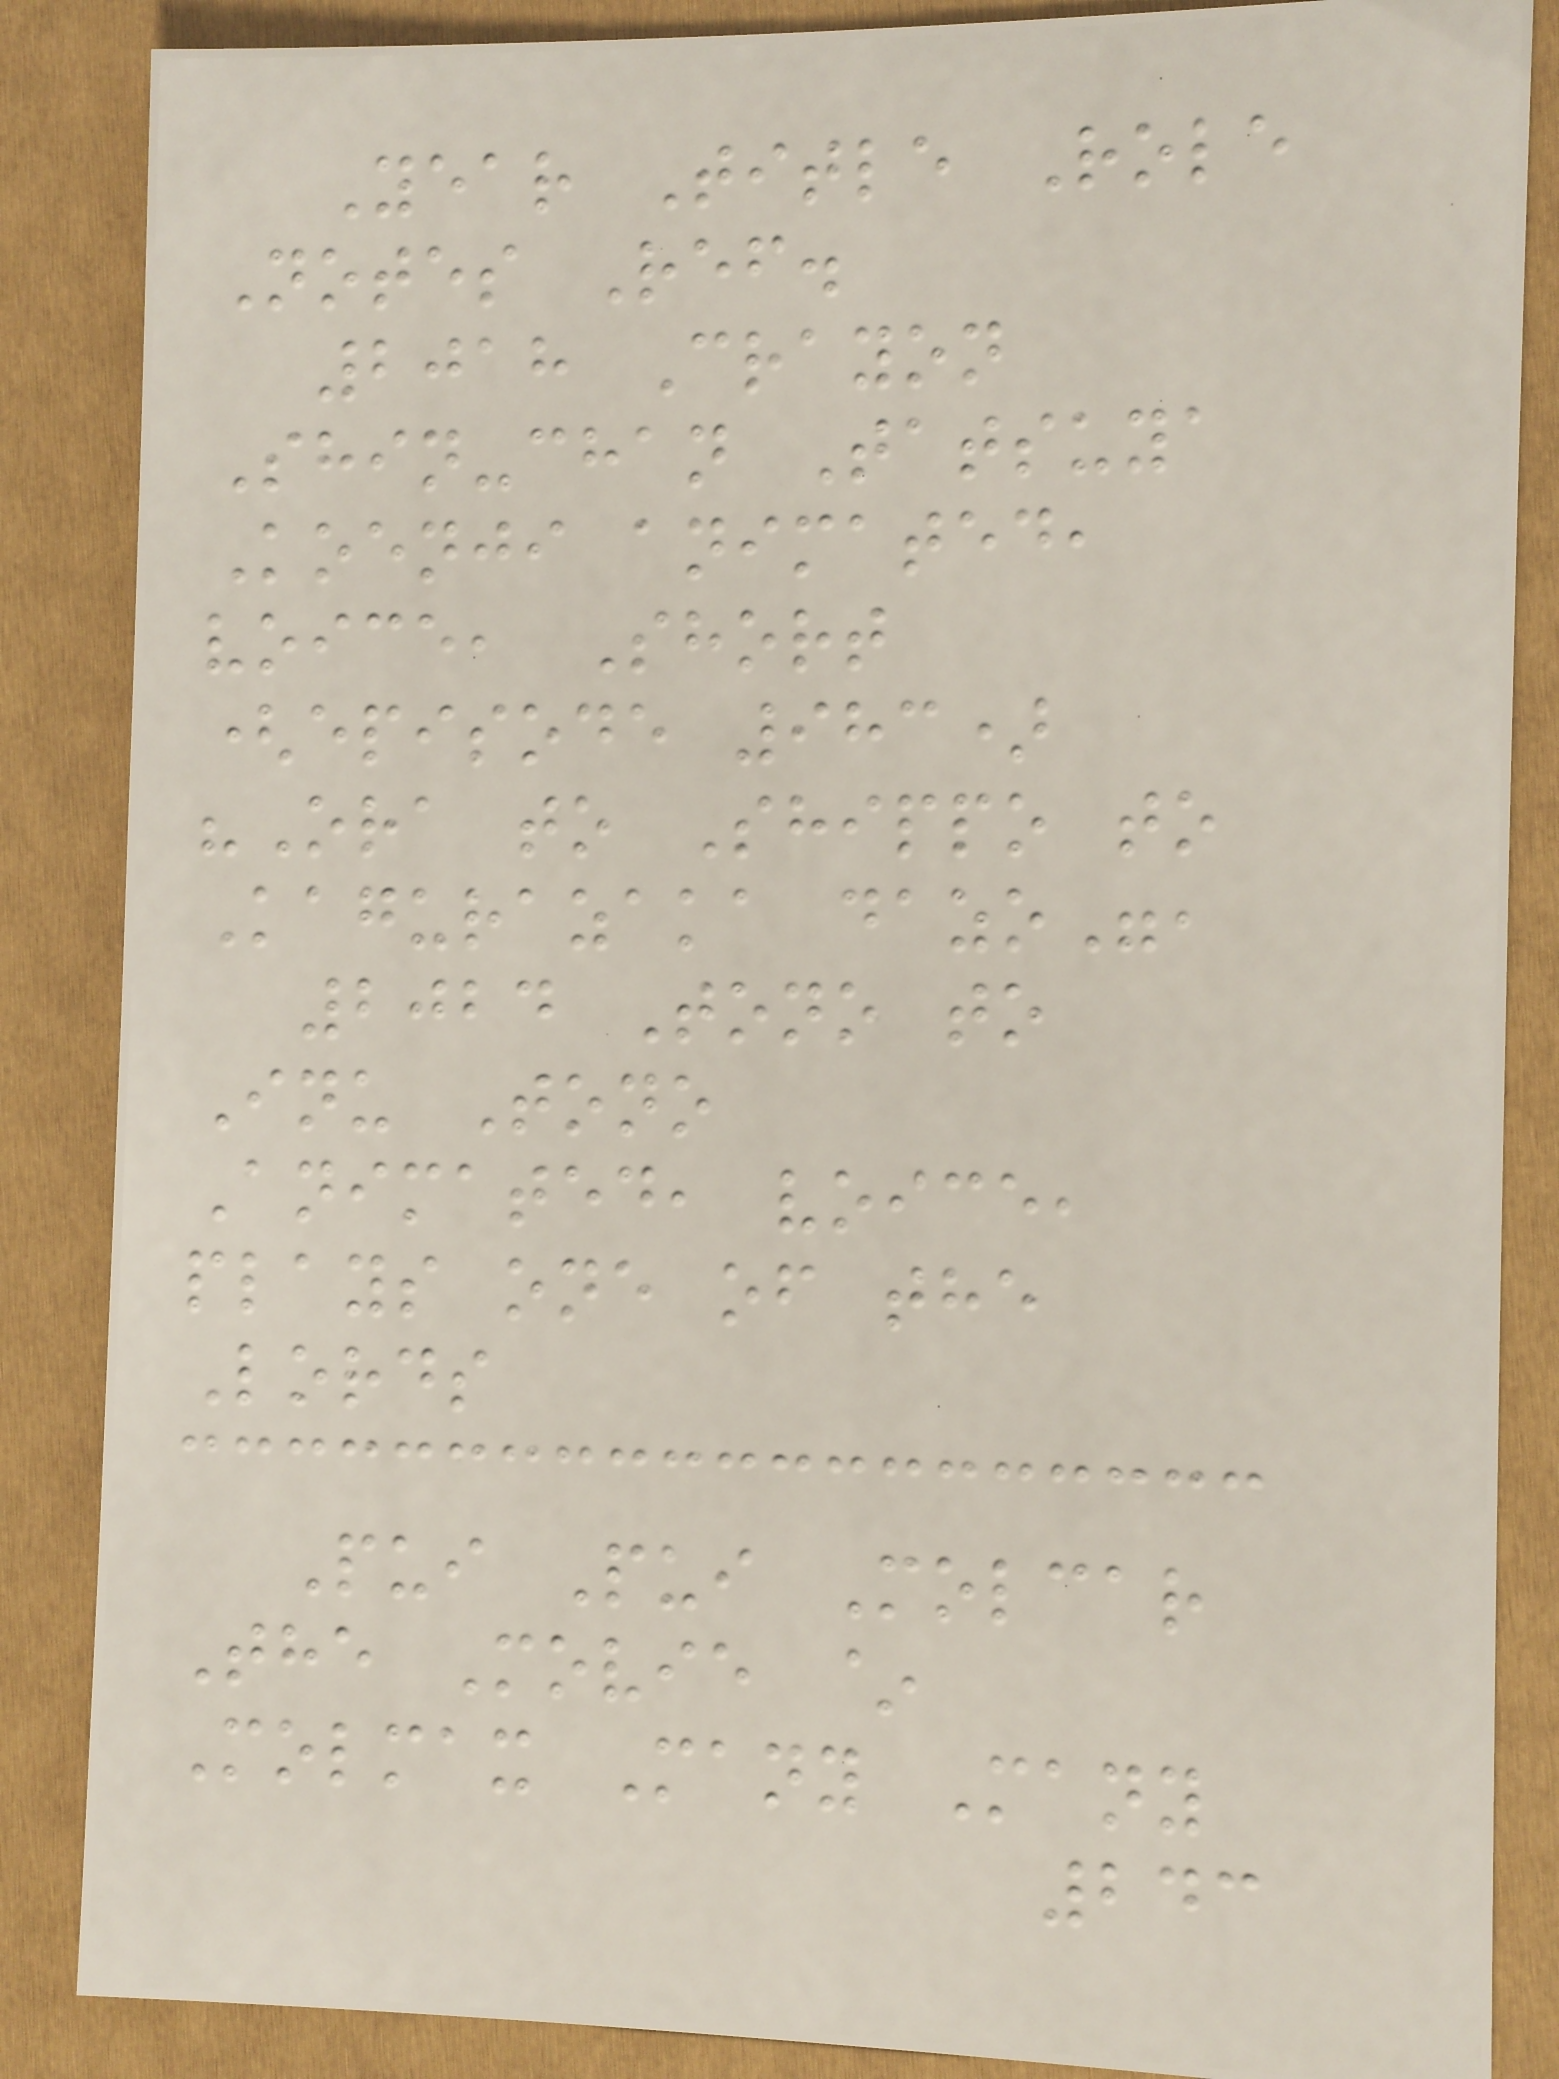Year Title Role
Notes Ref.
2018 Crayon
Shin-chan Tatsuya
Koenji animated,
voice, Short
(episode 983)
"Ora to Shippo to
Kagurazaka dazo",
2024 Tono to
Inu Tono
Animated, voice,
plays one of the
Lords
Pui Pui Molcar
The Movie ~
Molmax Many Many
243
